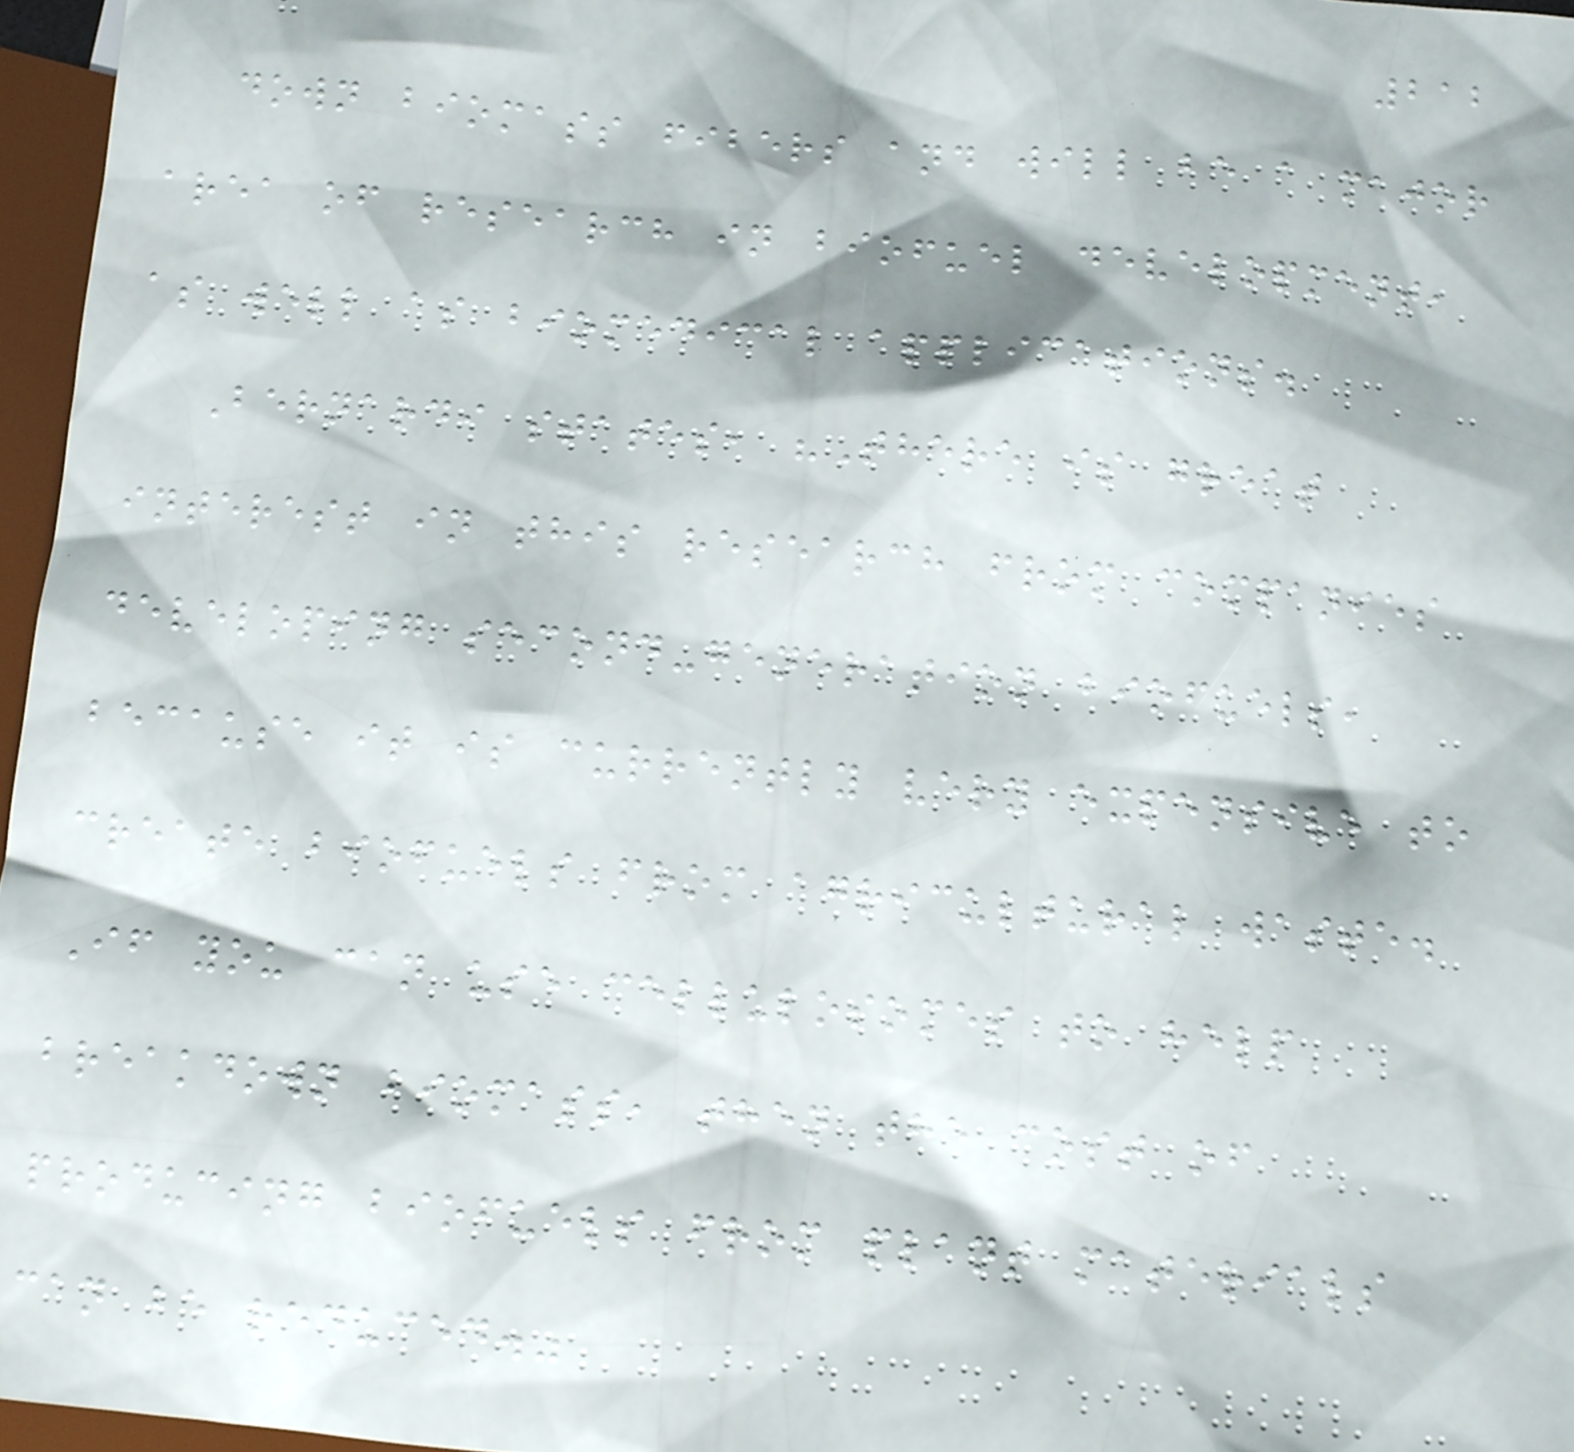212
down biomass fibers and will be a major
area of research in biofuel development,
as well as biomedical applications.
Bernardi states, "There is great
interest in this research from companies
developing second-generation biofuels,
because it is currently very expensive to
create biofuels from agricultural waste.
If you can use cellulosomes to help
breakdown biomass, then the cost of
producing biofuels from plant materials
can be reduced."
